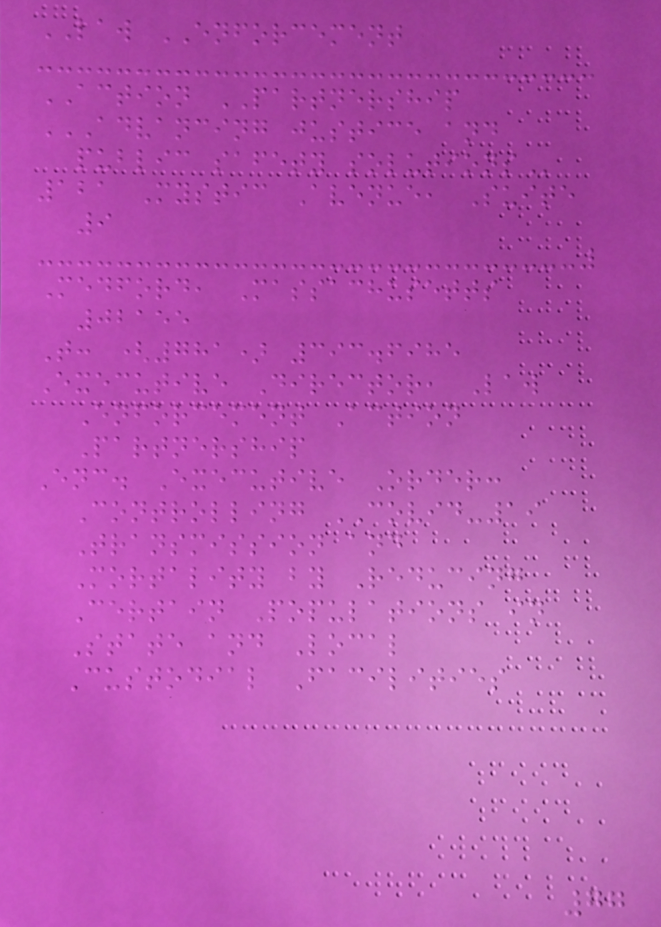LAW ENFORCEMENT
ACTION PARTNERSHIP
ADVANCING JUSTICE AND
PUBLIC SAFETY SOLUTIONS
121 Mystic Avenue, Suite
9
Medford, Massachusetts
02155
T: (781) 393.6985
Executive Director, Law
Enforcement Action
Partnership
Enc. Executive Order:
Controlling COVID-19
Transmission and
Mortality by Reducing
Certain Populations in
State and Local
Custodial Facilities
77
